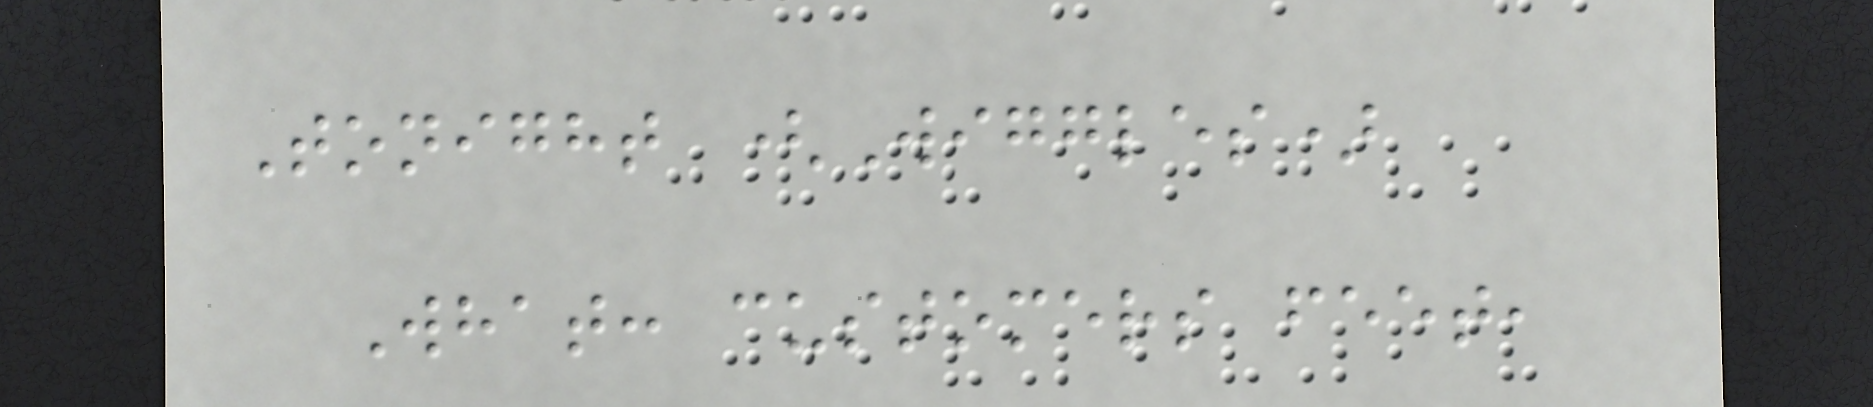Tonight (Wiggles)
What: customers feet,
